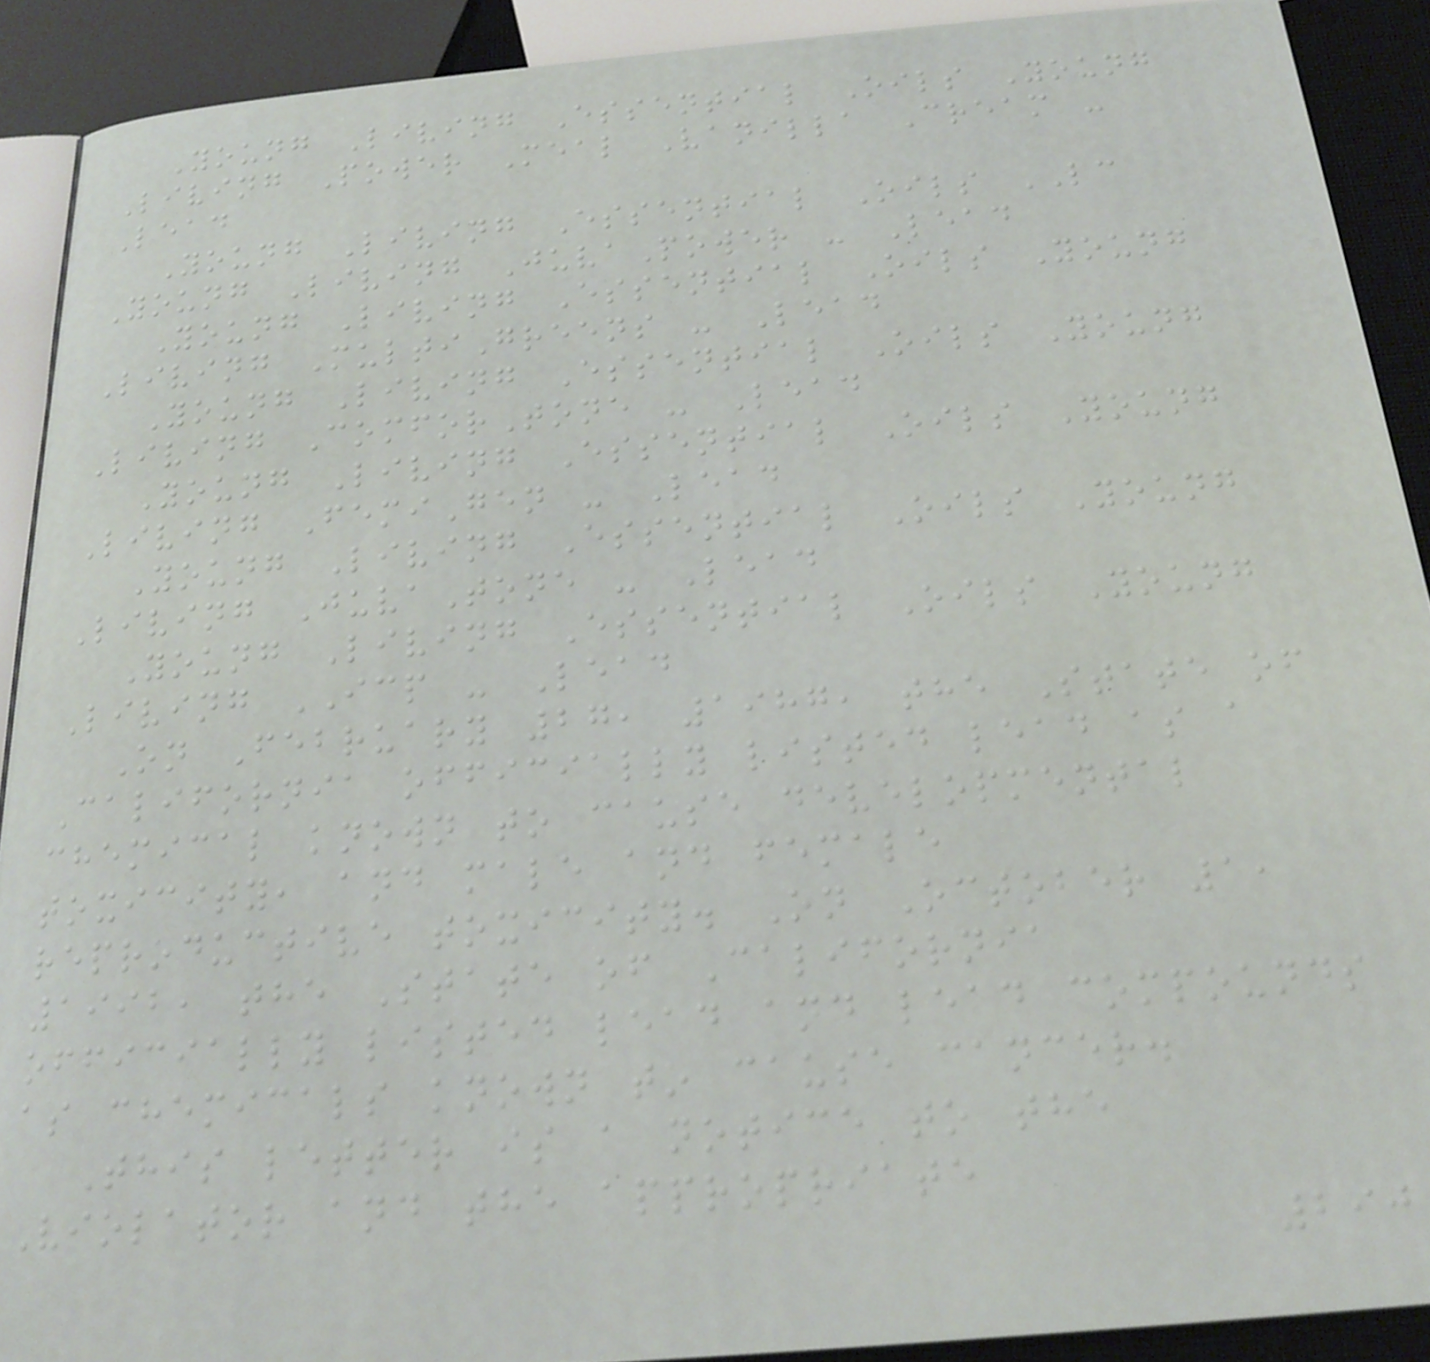Young Living Essential Oils Young
Living Power Meal Vanilla Cream -
Lead
Young Living Essential Oils LC
Young Living JuvaPower - Lead
Young Living Essential Oils Young
Living MultiGreens - Lead
Young Living Essential Oils Young
Living ComforTone - Lead
Young Living Essential Oils Young
Living FemiGen - Lead
Young Living Essential Oils Young
Living JuvaTone - Lead
Young Living Essential Oils Young
Living ICP - Lead
On February 27, 1987, the State of
California officially listed lead as a
chemical known to cause developmental
toxicity, and male and female
reproductive toxicity. On October 1,
1992, the State of California
officially listed lead and lead compounds
as chemicals known to cause cancer.
This letter is a notice to the
Violator and the appropriate
290
